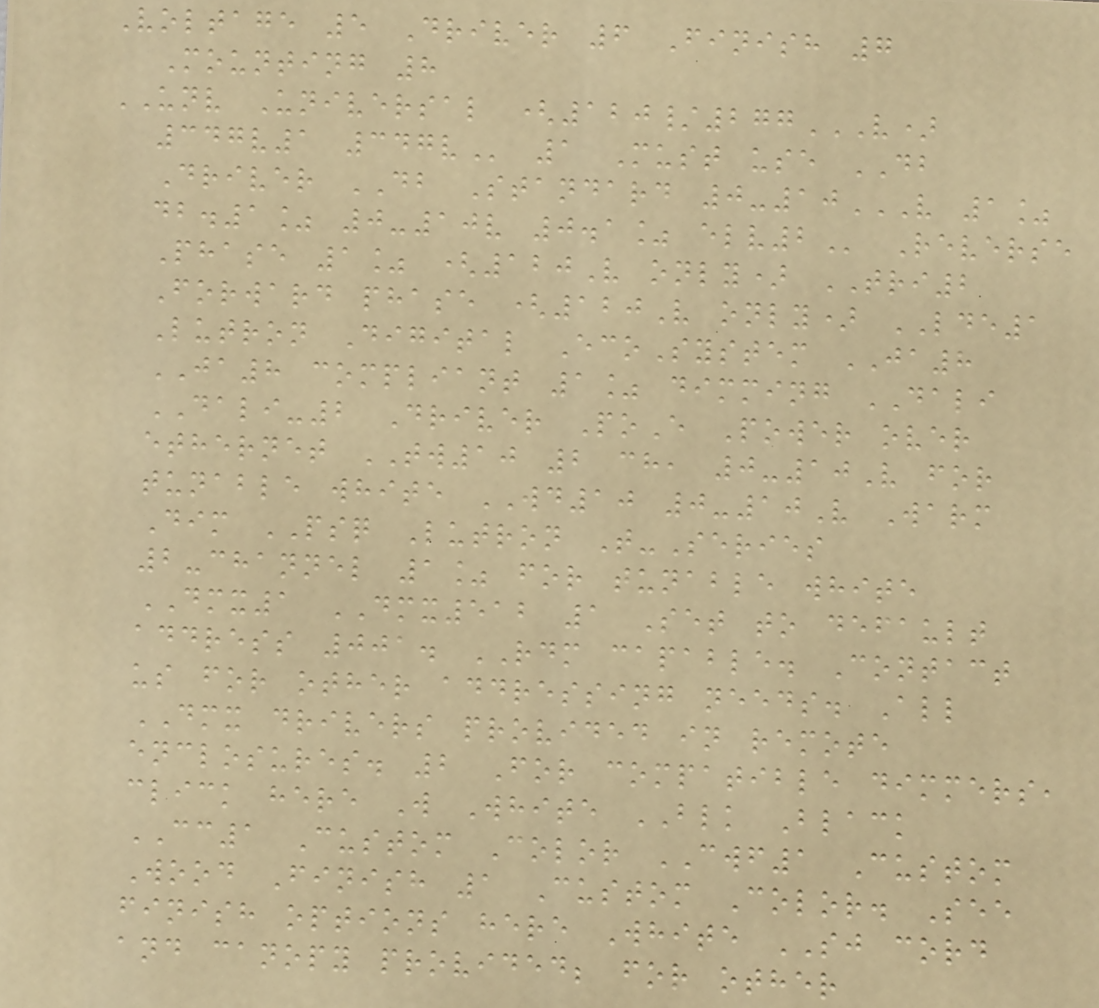Voltage 5 Driver 6 Finish 7
Mounting 8
UNV Universal (120/277V)
347V1 347V 1 Must use DB
Driver DB Standard 0-10V 1%
DB.1% 0-10V 0.1% ELV2 Reverse
Phase 1% (120V only) TRI2
Forward phase (120V only) LDE1
Lutron Digital EcoSystem JA8
JA8 compliant 1% dimming DALI
DALI-2 Driver PoE Power over
ethernet TW10 2 ch, 0-10V for
tunable white WD10 0-10V Warm
Dim PSQ Lutron T-Series
2-channel 1% for tunable white
DMX1 DMX512 1 Set to default
address 001. RDM capable. Contact
us for other addressing needs. All
DMX drivers provided in remote
enclosures. 2 For compatible dimmers,
click here W White BLK Black
CC1 Custom Color CWF1 Custom
Wood Finish 1 Custom Color. See
finish options here White SJ cord
and canopy provided; for other
